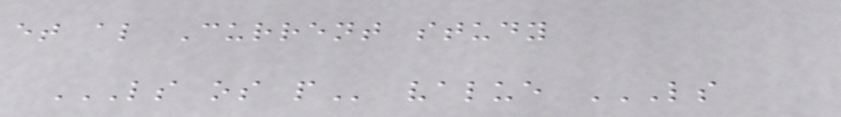et al Current study
LS OS P value LS
